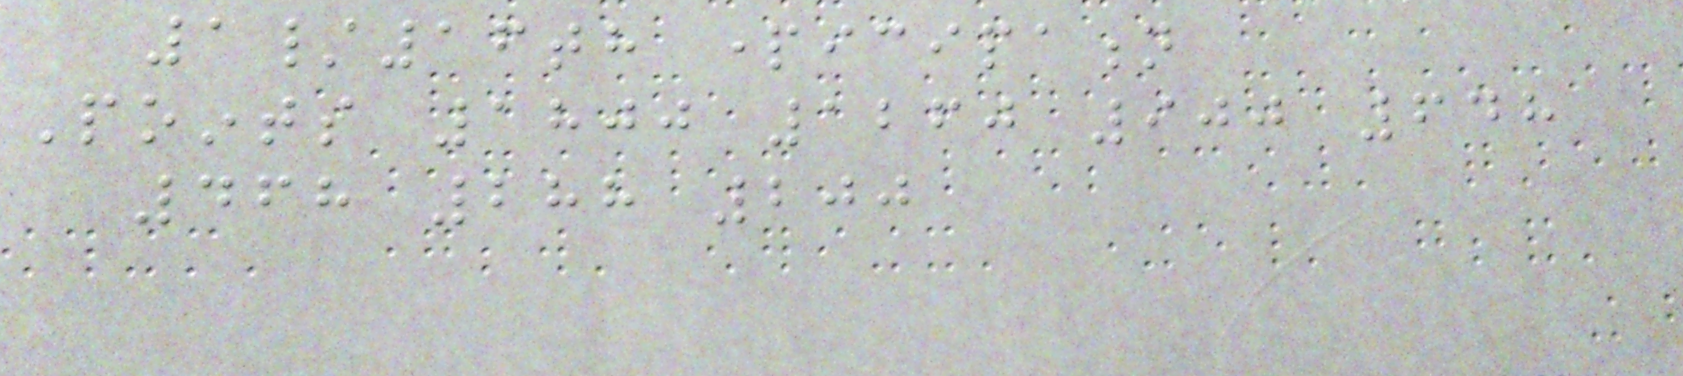1/16th participation
Points 1800 1260 900 648
468 288 200
